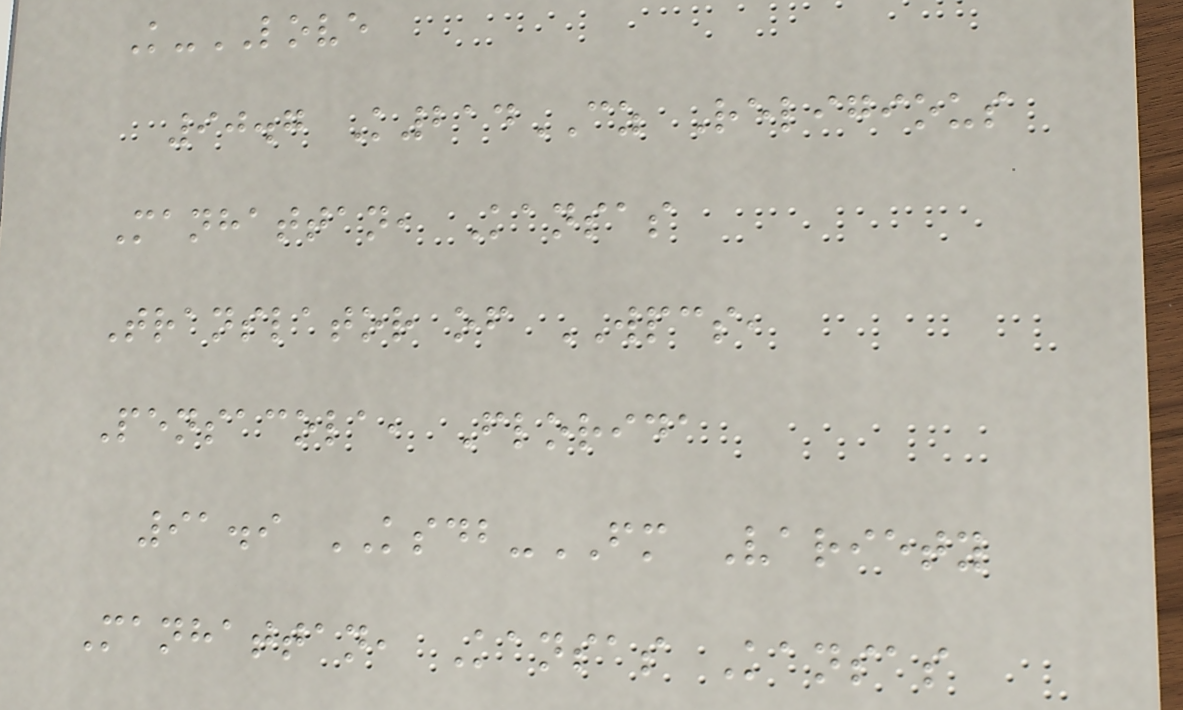K-LOVE
90.7 K214CZ Religious
Manhattan, Kansas
Translator of WPCS,
Pensacola, Florida
91.9 KSDB-FM Variety
Manhattan, Kansas Kansas
